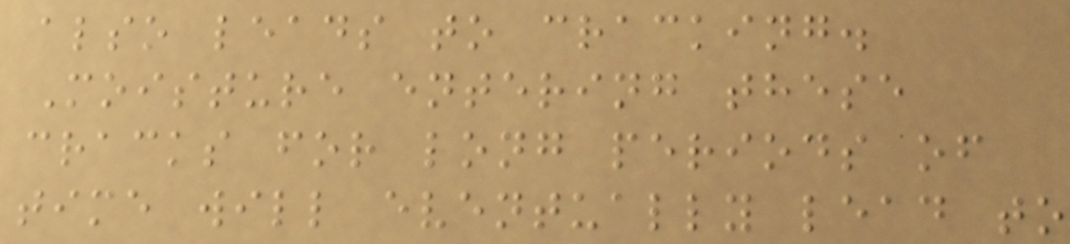also leads to cracking.
Moisture entering these
cracks for long periods of
time will eventually lead to
